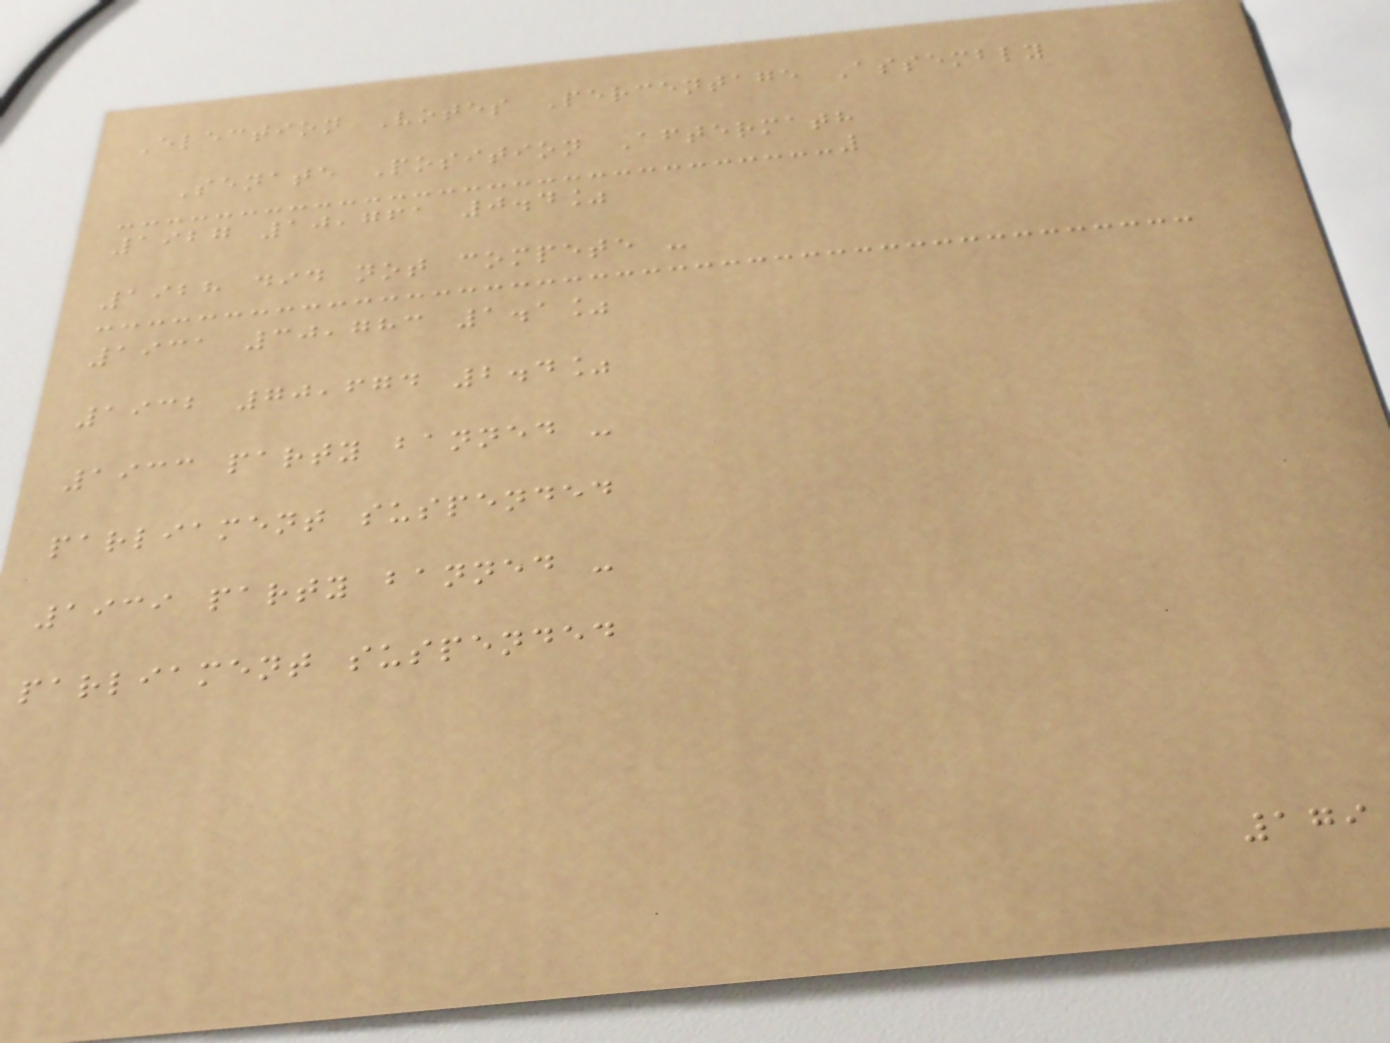Election Votes Percentage Assembly
Senate Position Aftermath
1927 10,761 0.4%
1928 did not compete -
1931 30,783 1.1%
1932 70,674 2.4%
1933 party banned -
parliament suspended
1939 party banned -
parliament suspended
179
